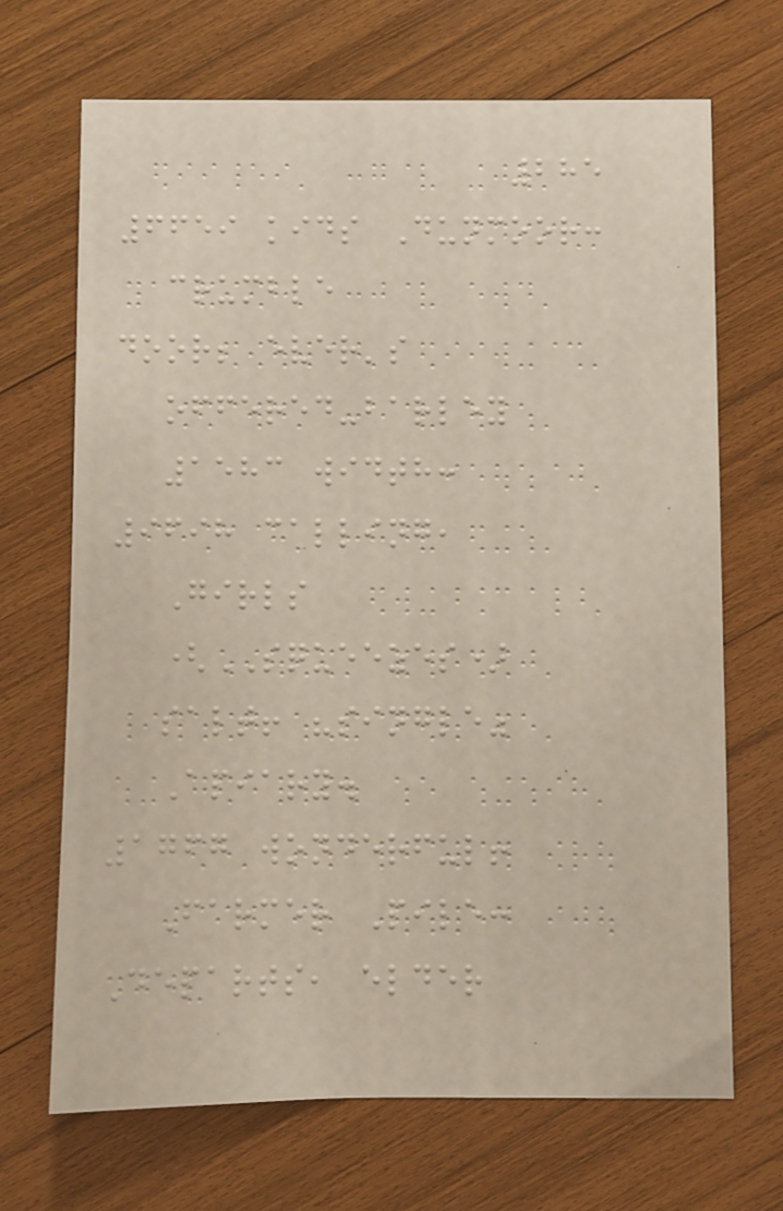285
6659 kids Dunmoor:
crumble
door; ever's
offered-barley
1583 width:
9698 calling,
Girls
(SQUEEZES)
salt! "single"
Apiary.
1767 wonderful!
Farmer Pile:
Departs, elder
